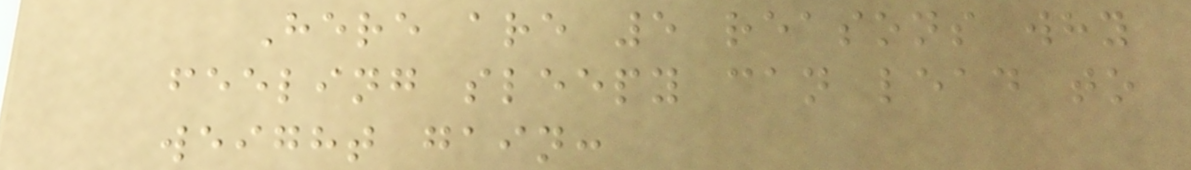Here are 5 reasons why
feeling sleepy can lead to
weight gain:
